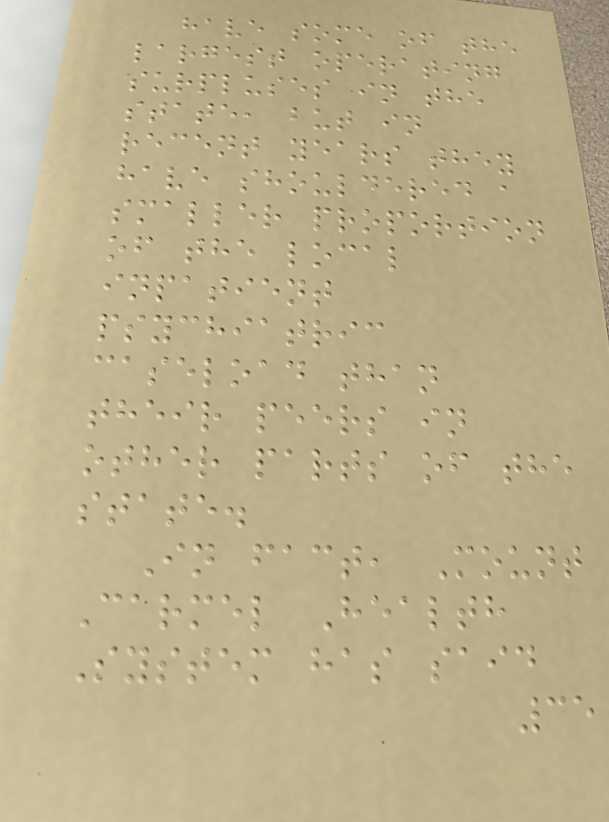have some of the
largest operating
surpluses in the
state, but in
recent years they
have shouldered a
smaller proportion
of the local
inpatient
psychiatric
caseload than
their peers in
other parts of the
state.
In fact, Mount
Carmel Health
System has said
35
